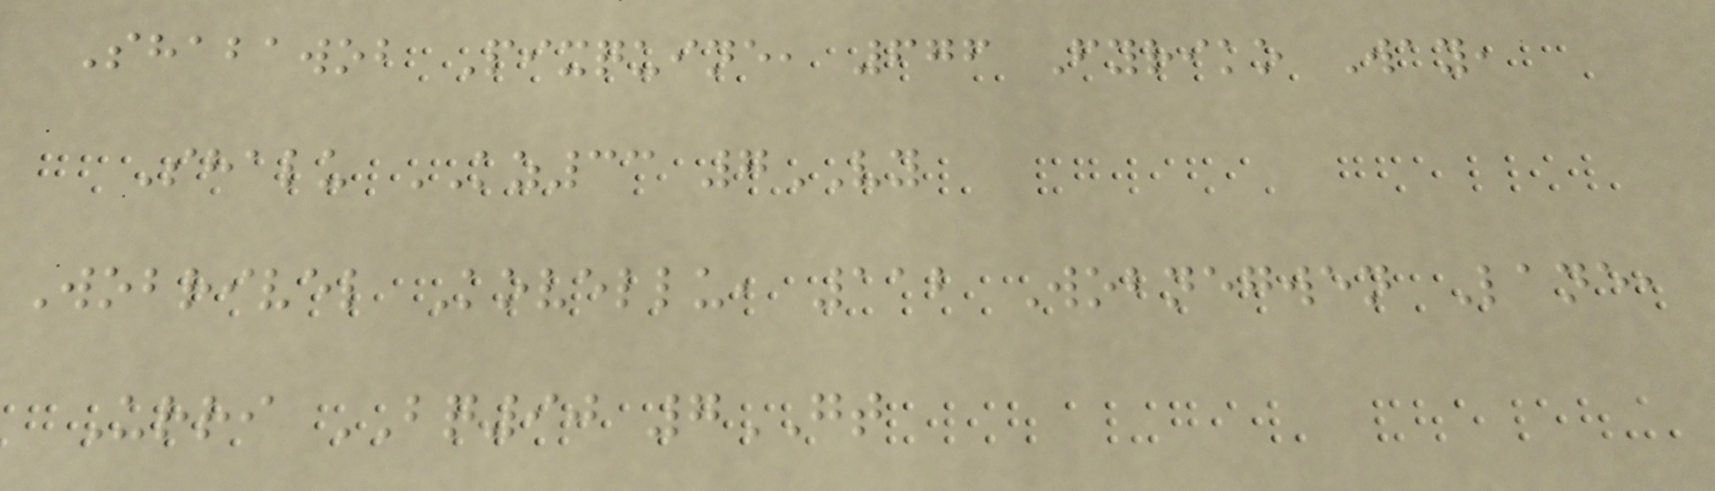Shabawob Pixquine, 676 Fyriko Way,
Shalu KZ33 7VY
Wobrivel Kovellu, 112 Wobnegwen Lane,
Urri BQ90 7GT
